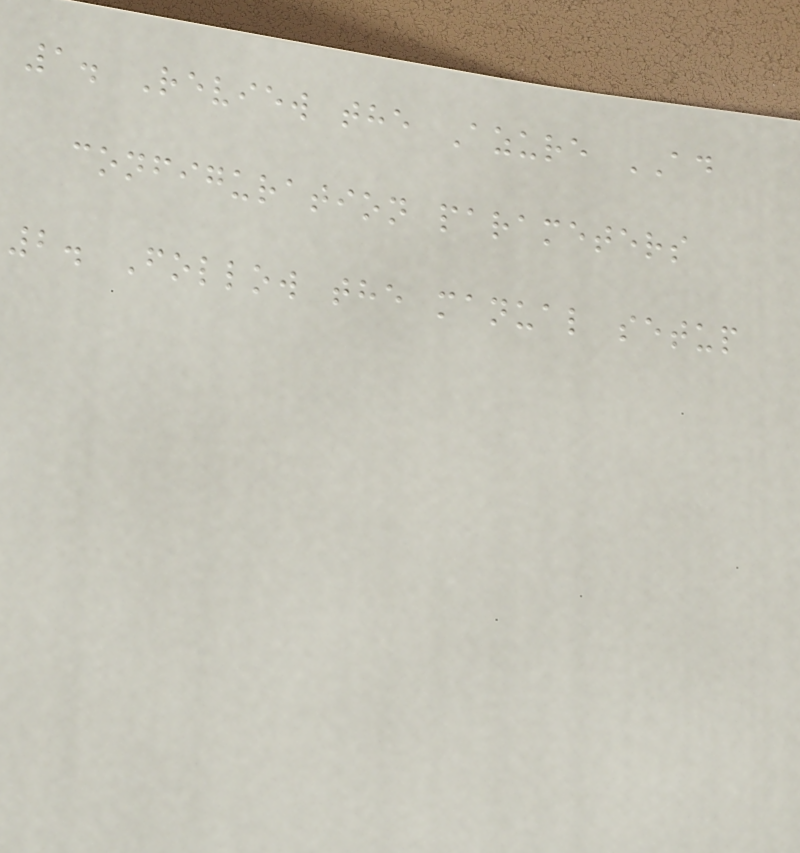1. Review the Azure AD
configuration parameters
2. Follow the manual setup
